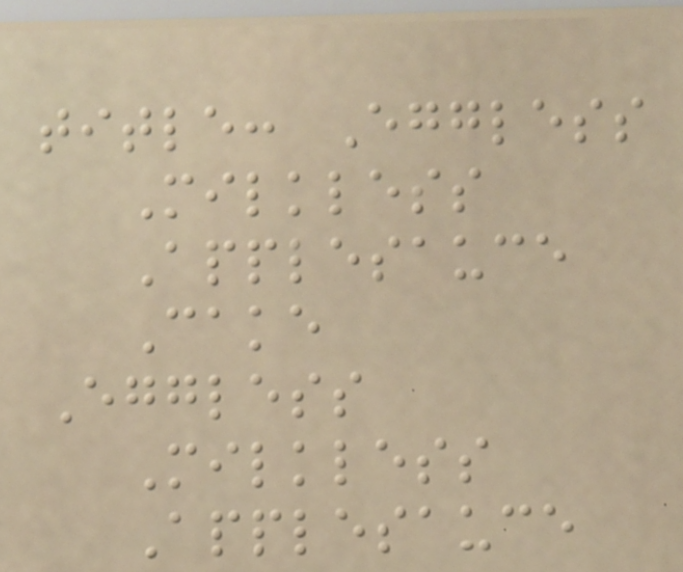title: Eggless
Milkless
Applesauce
Cake
Eggless
Milkless
Applesauce
